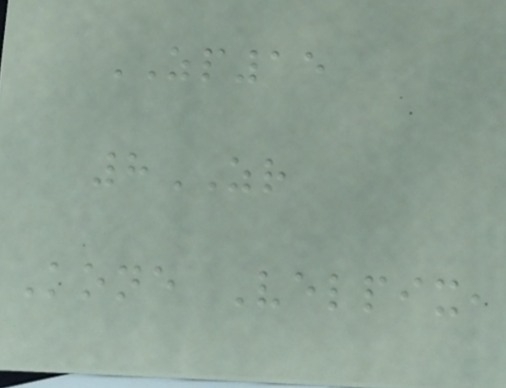ZP15
8ZR
Kone Velpix,
